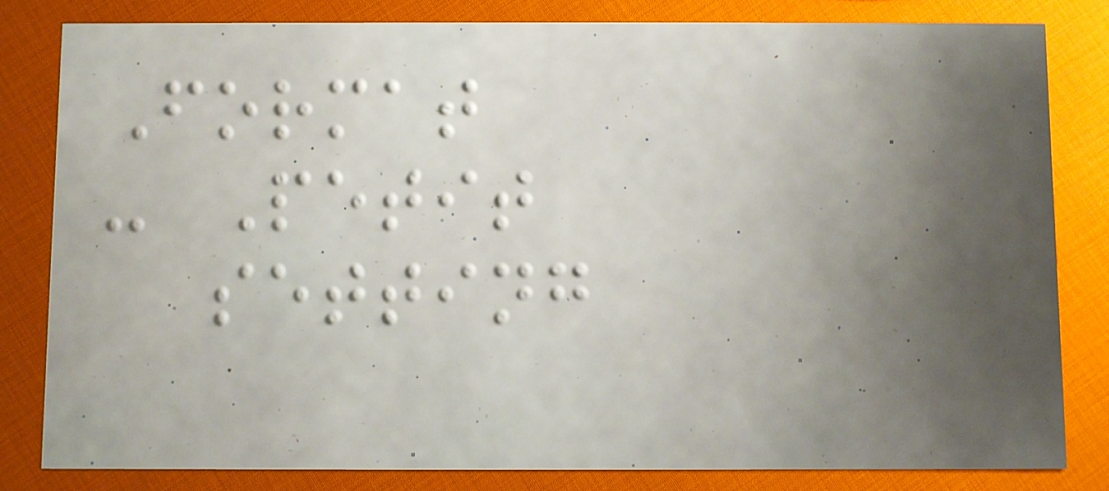Format
- Petit
setting
